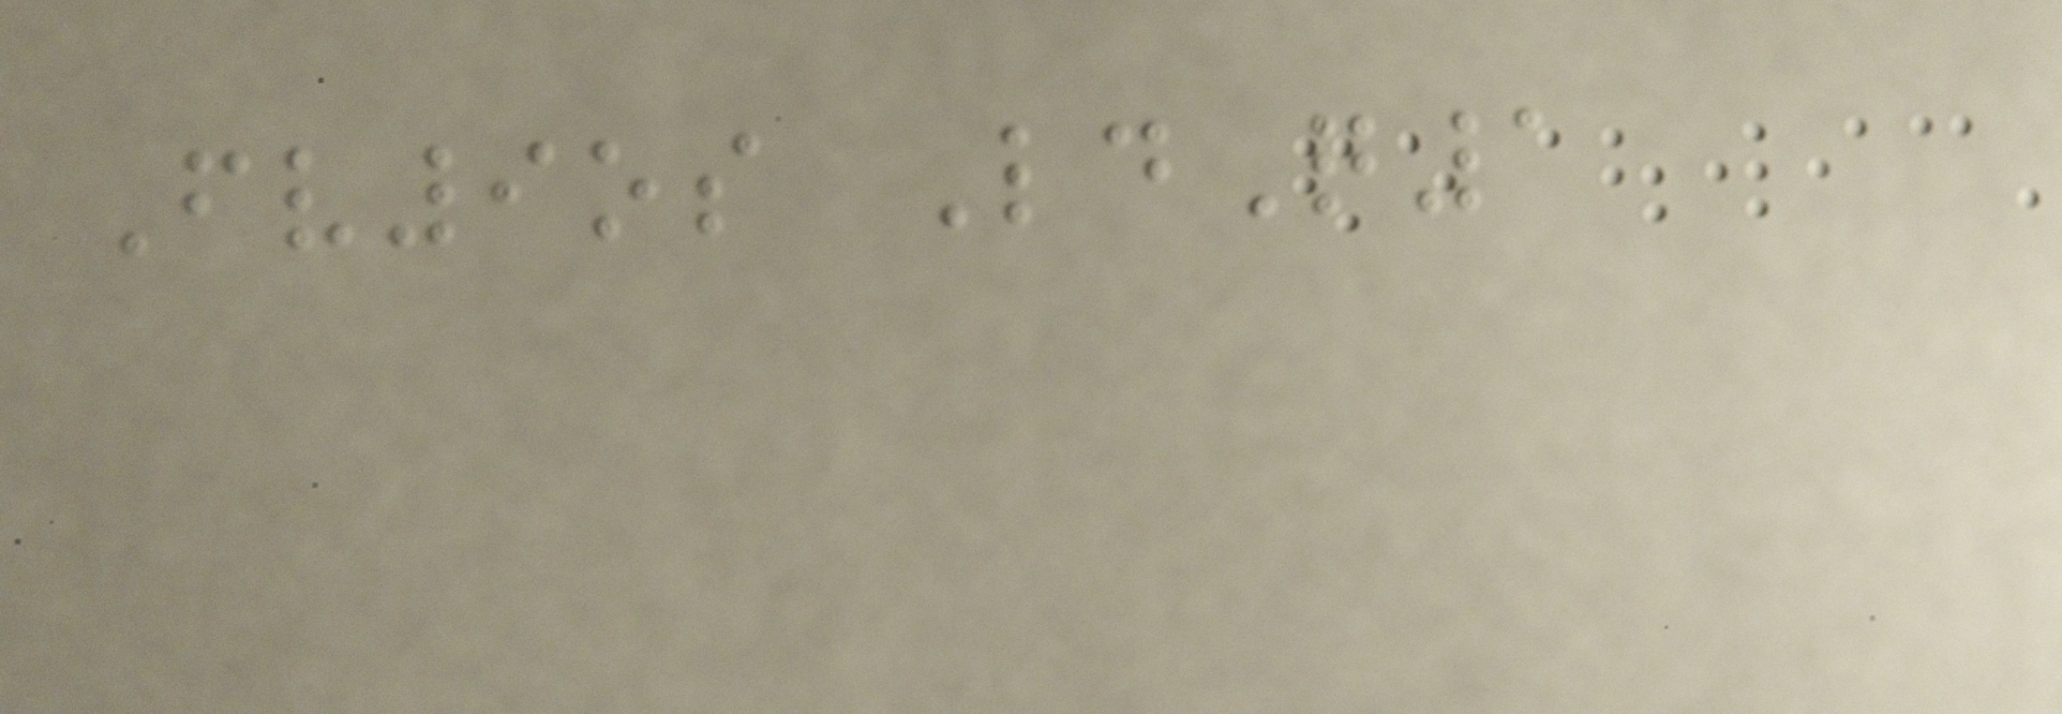Fv9os LdQ1
